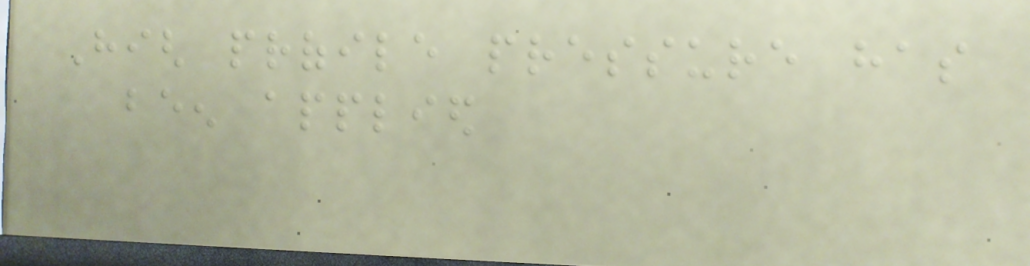High profile pressure has
been applied
